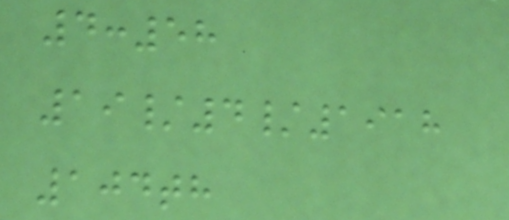4:58
19/4/1918
104th
